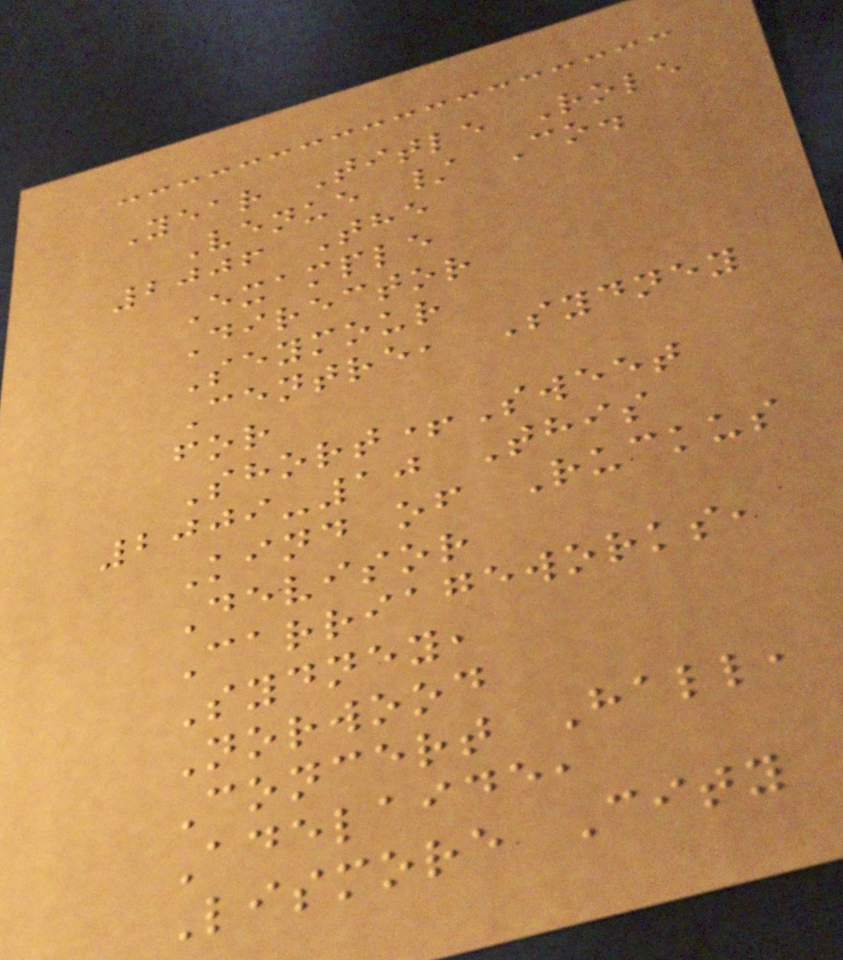Year Title Role
Venue / Co.
2006 The
Example
Director
Seymour
Centre, Sydney
for
Short+Sweet
2009-10 This
Kind of Ruckus
Devisor
Carriageworks,
Sydney,
Norwood
Concert Hall,
Adelaide,
Lismore City
